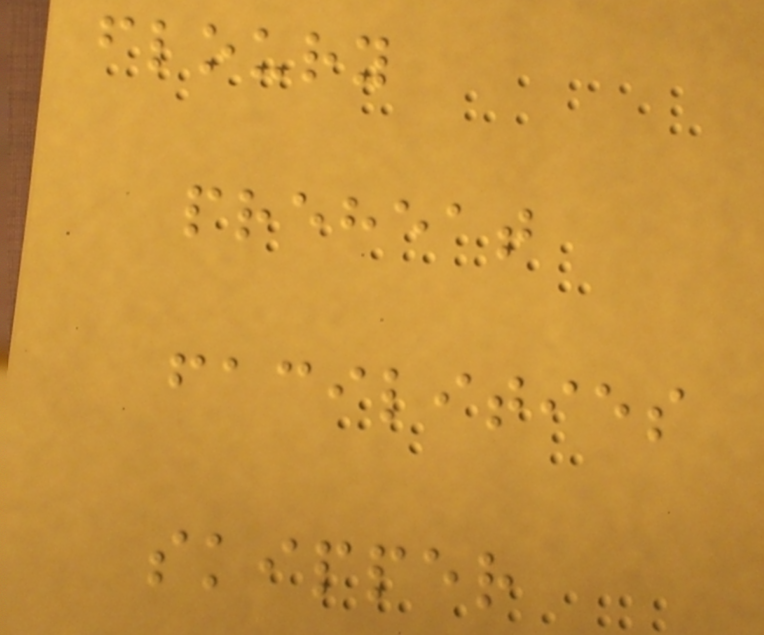floury
preheat
facilities
skipper
